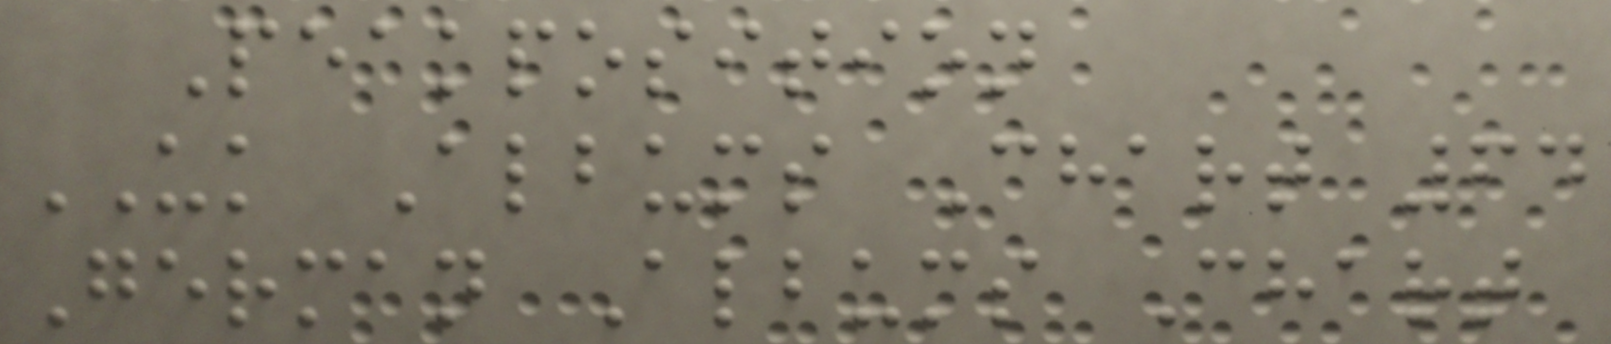Peakposition
UK Albums Chart 64
German Albums Chart
